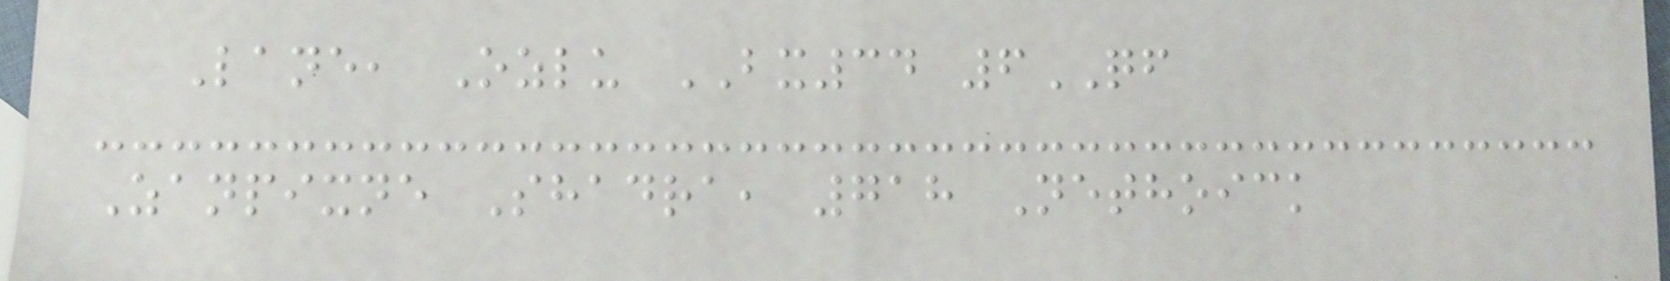Lane, Ozlu BX34 6QF
Zanpixne Shadra, 718 Nethoick
